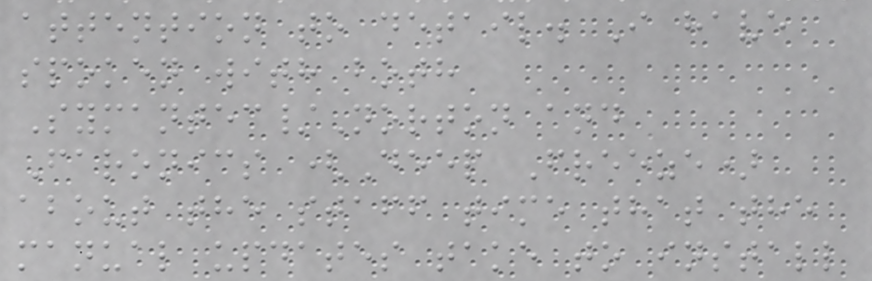attention to detail. I have
spoken with both
Symantec/Norton and
Faronics (Deep Freeze)
about the staff time that the
manual updates take to install
